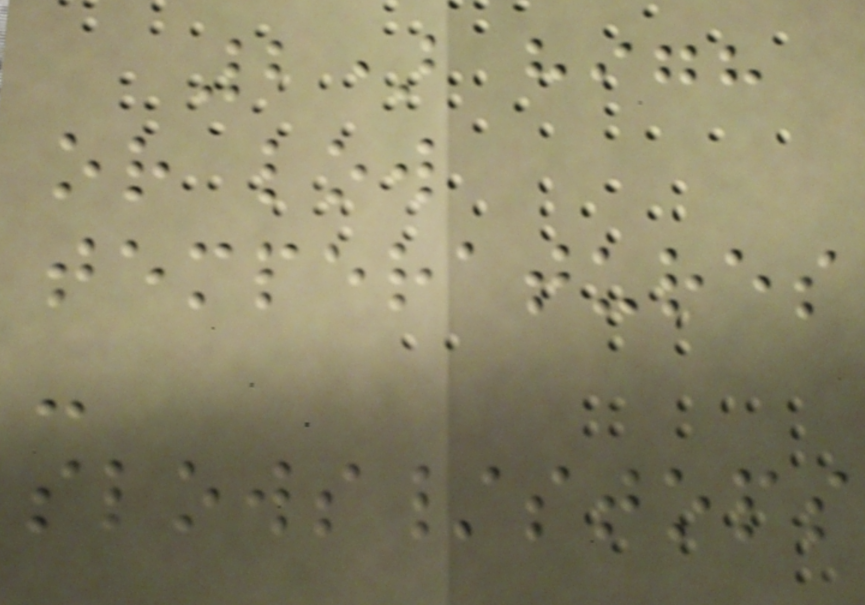2) high
or low
temperatures
-
slows/stops
